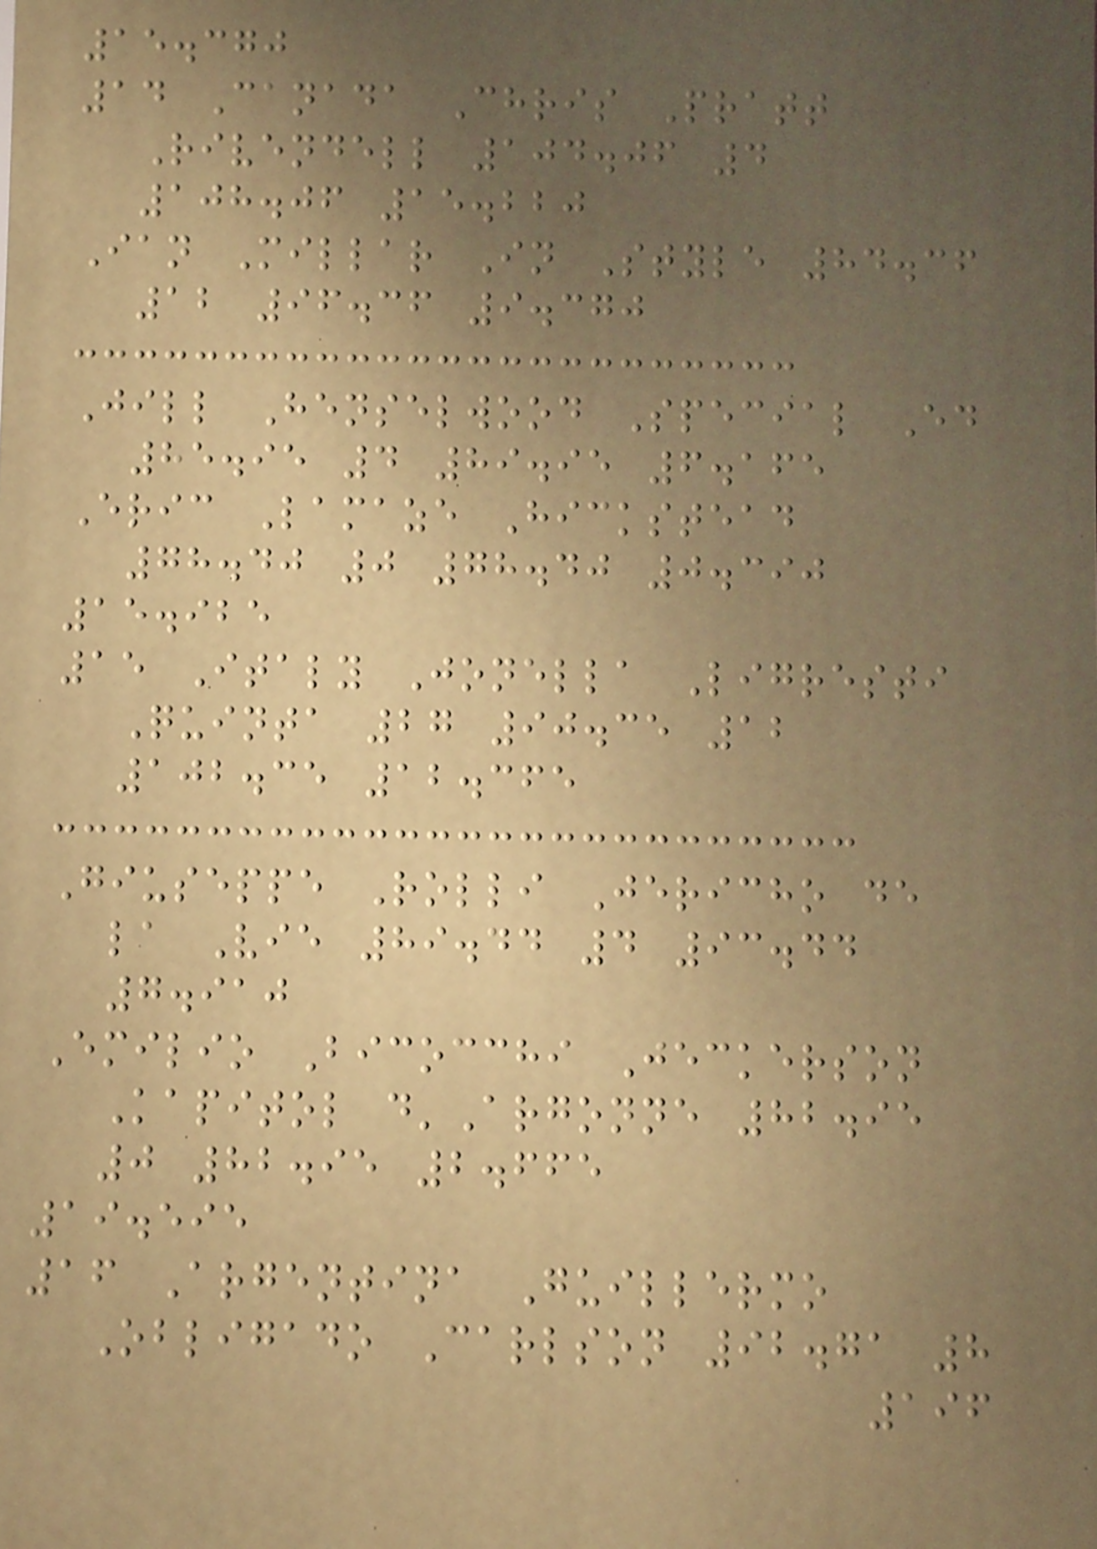15.370
14 Canada Chris Pratt
Rivendell 104.06 4
108.06 15.220
Ian Millar In Style 84.36
12 96.36 9.370
Jill Henselwood Special Ed
85.95 4 89.95 6.165
Eric Lamaze Hickstead
78.40 0 78.40 0.390
15.925
15 Italy Jonella Ligresti
Quinta 27 90.35 12
102.35 12.365
Giuseppe Rolli Jericho de
la Vie 89.44 4 93.44
7.910
Emilio Bicocchi Jeckerson
Kapitol d'Argonne 82.95
0 82.95 2.665
19.595
16 Argentina Guillermo
Obligado Carlson 92.71 8
196
